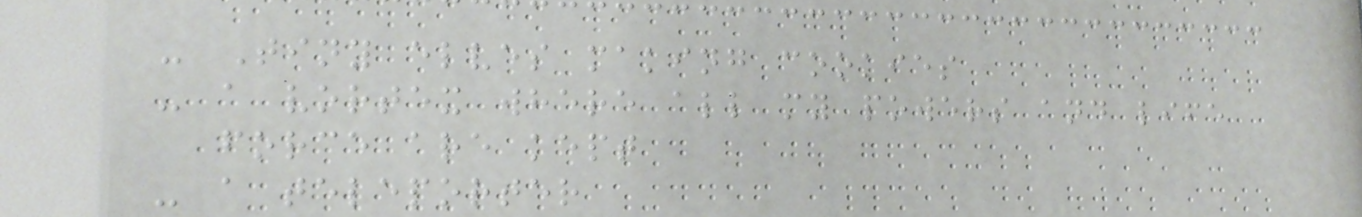- Tiny elves making cookies
- a vortex where all my powers and life
force are kept
- a teleporter
